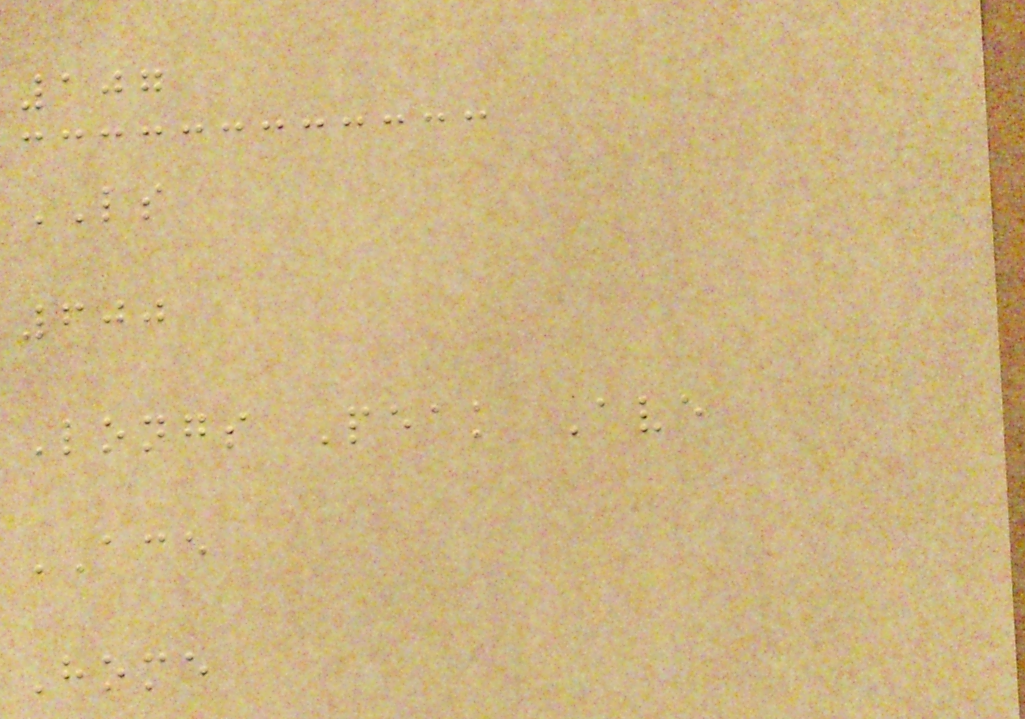107
LS
600
Longs Peak Ave
ACE
Home
